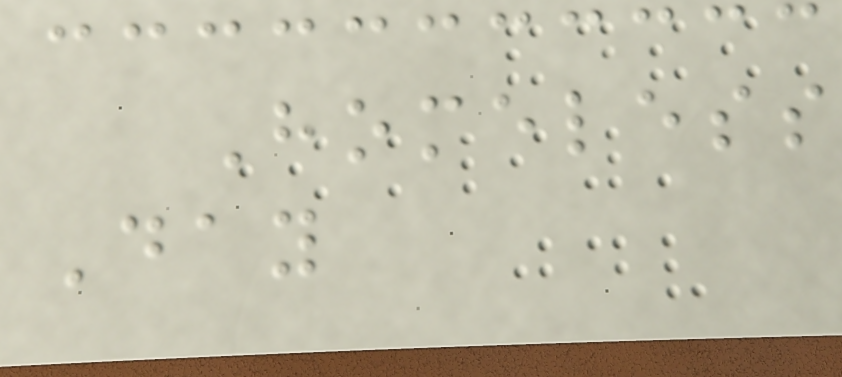Homeless
Day
